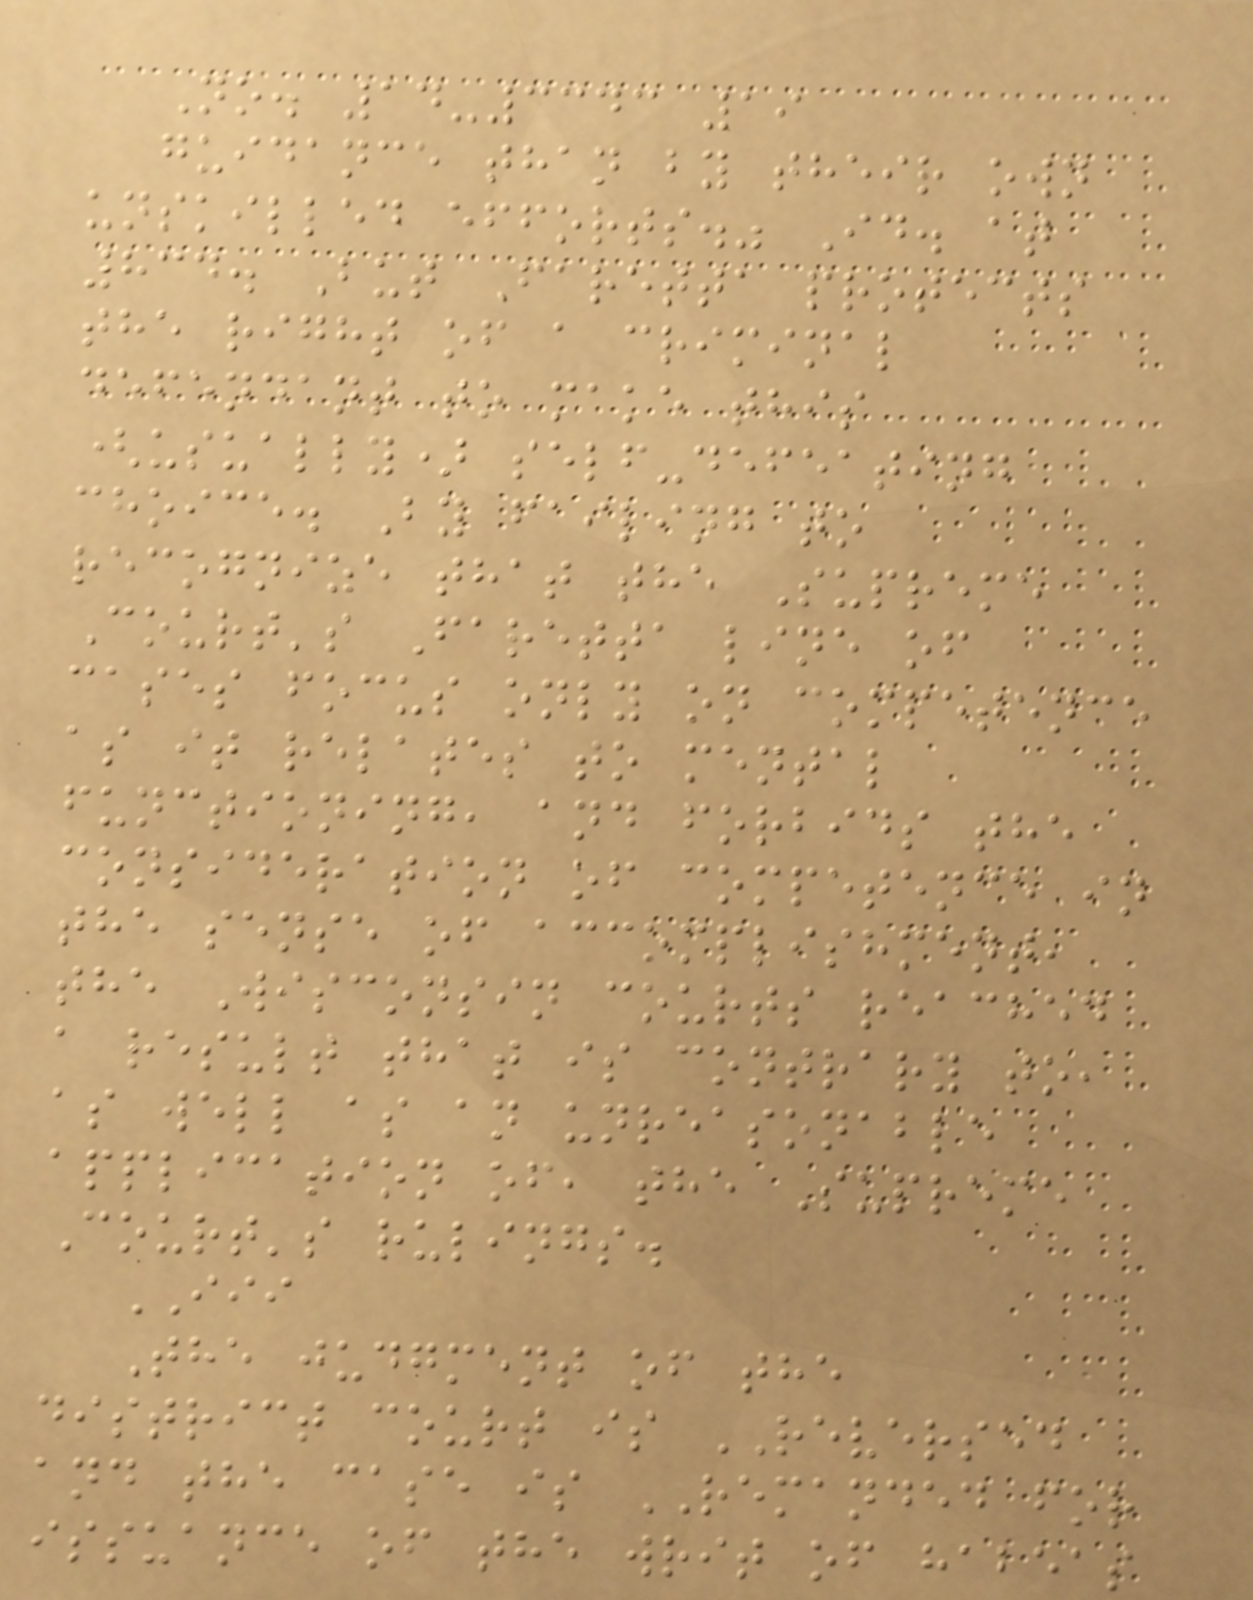No. 14-3343 19
guidance than by their own
unskilled efforts." Id. at
834. But Faretta protects
the right of a criminal
defendant to make this
(usually) self-defeating
choice. By failing to
recognize that the Supreme
Court's Faretta line of
cases focus only on competence
as it relates to mental
functioning, and forbids the
consideration of competence in
the sense of accomplishment,
the Wisconsin courts reached
a result that is contrary to,
as well as an unreasonable
application of, the Supreme
Court's rulings.
III
The judgment of the
district court is REVERSED
and the case is REMANDED for
issuance of the writ of habeas
